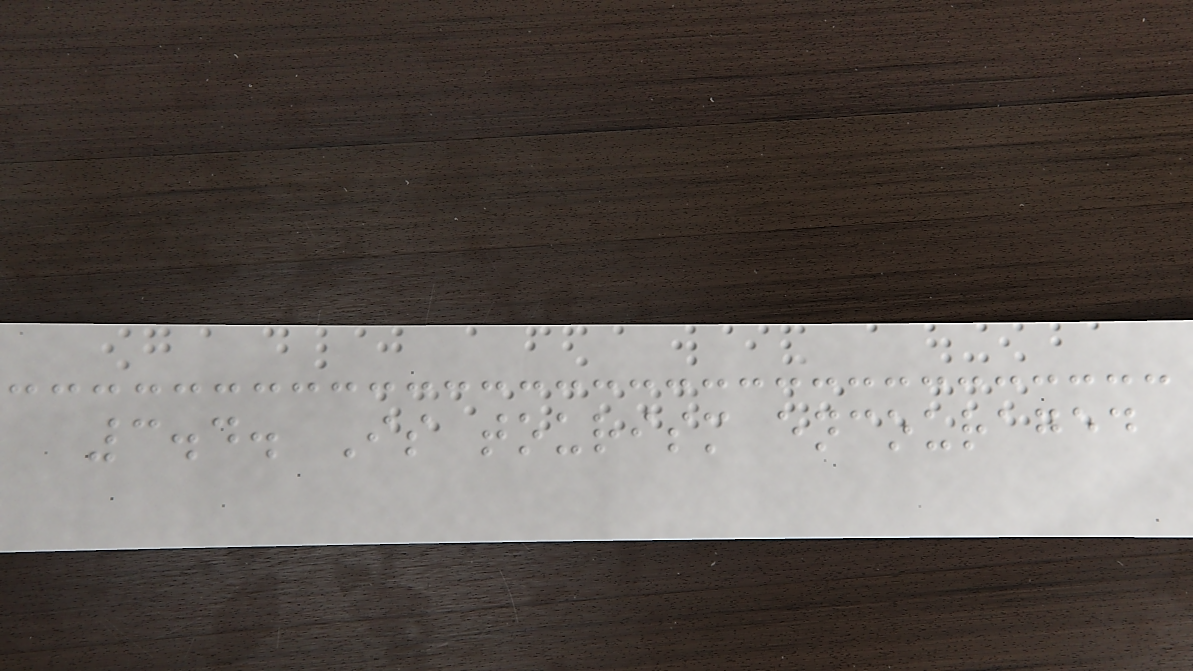3.4. Is tourism encouraged
